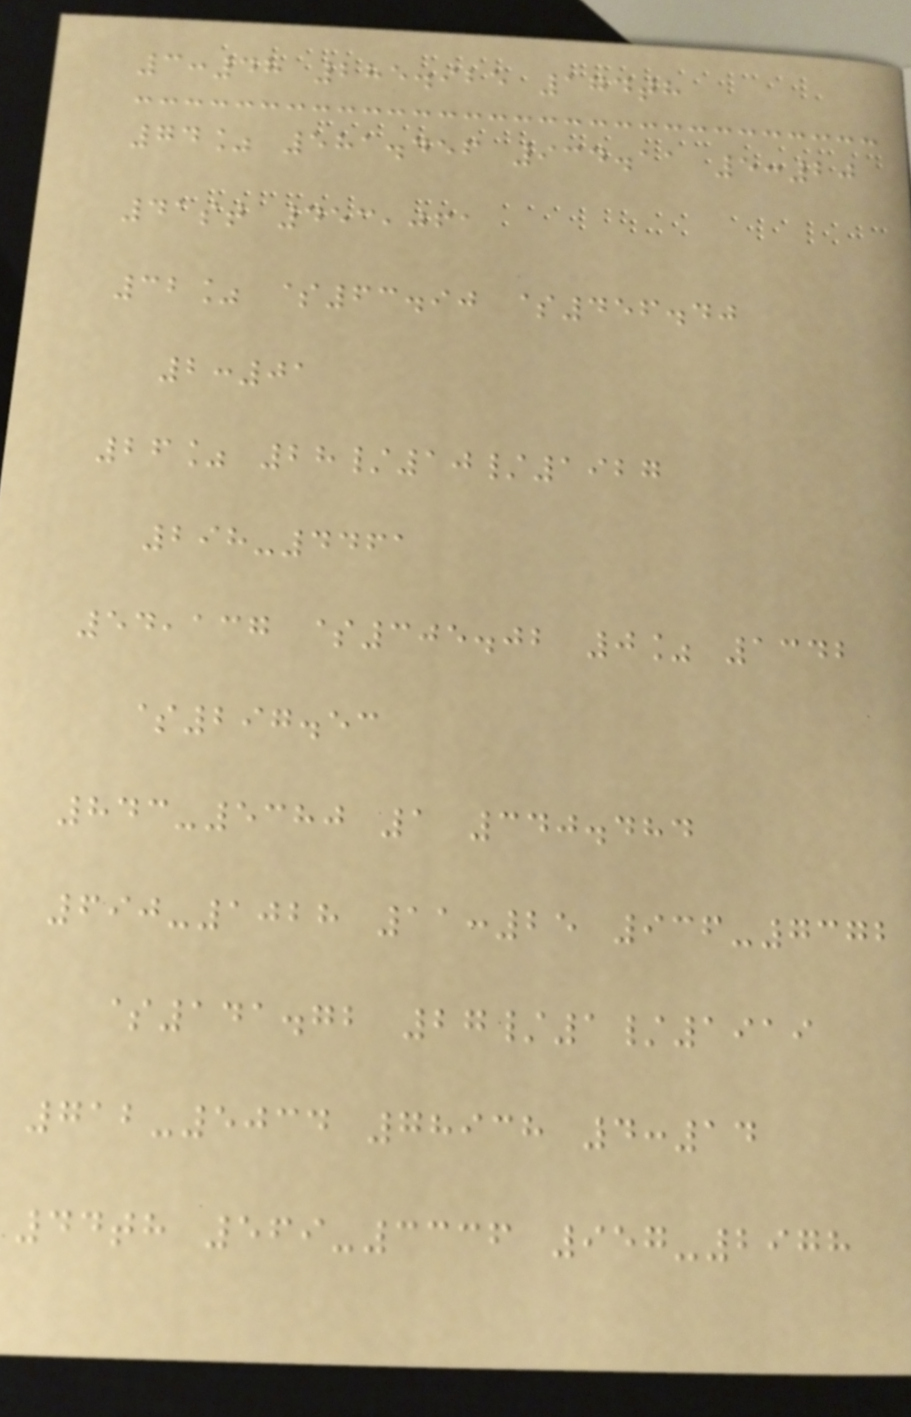3:48 285.925 174th
74% 581.456 934.11 5:20
41st 453,061
32% $63.90 $456.40
2:01
26% 28/10/1927
298-4461
54,137 $305.02 0% 1342
$297.53
843-5380 1 340.484
690-1028 11:25 936-7372
$141.72 27/1/1919
712-5034 78938 4:14
44th 569-3336 957-2978
